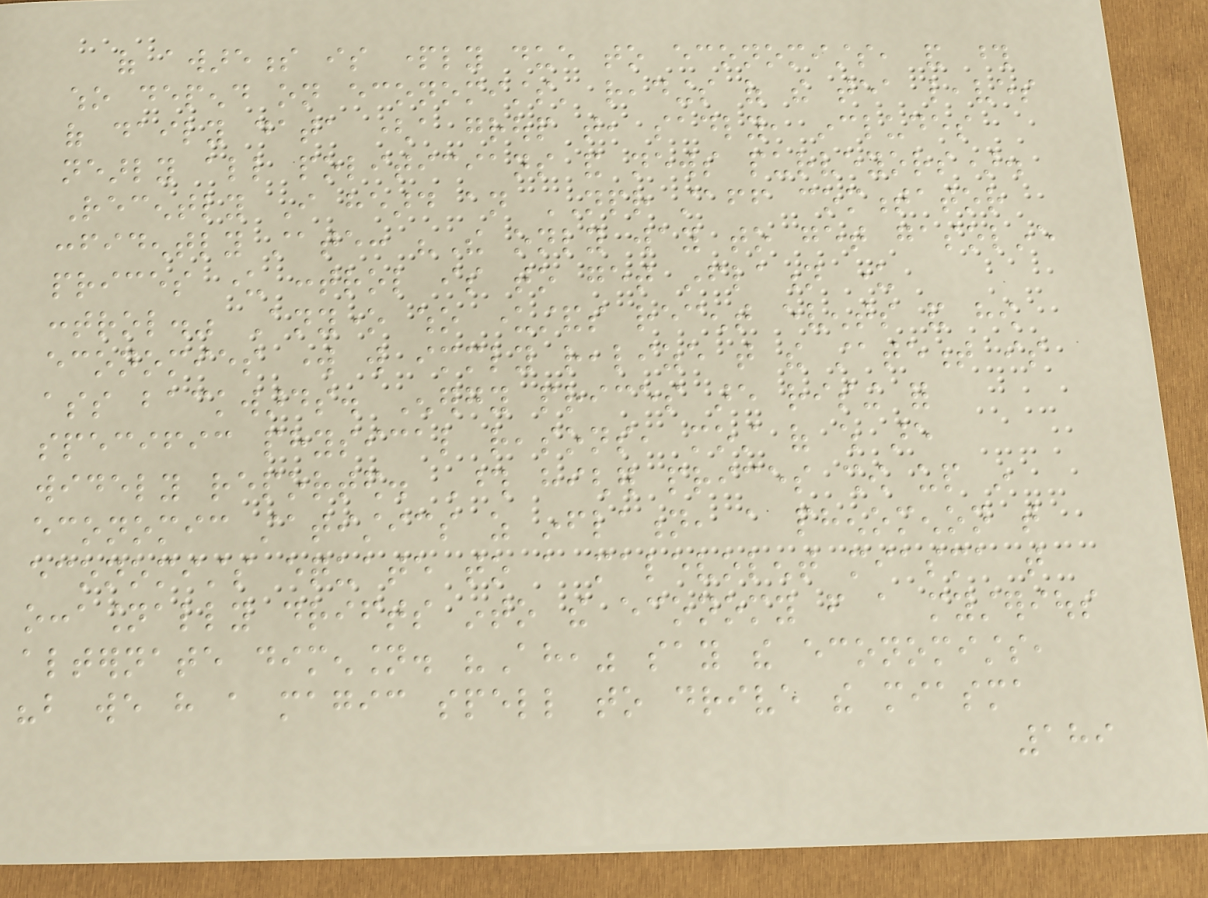of awareness is partly due to economists, and those
who depend on economists' readings of the tea leaves
of daily data (a group that, sadly, includes
nearly all politicians and news purveyors).
Recently I heard an NPR staff commentator
confidently state: "The only way to get gasoline
prices under control is to get inflation under
control." Anyone who understands recent events and how
economies work will immediately realize that the statement is
ass backwards. Energy prices are rising for
specific physical reasons, most of which are
widely reported. Those higher prices show up in
economic statistics as inflation, a phenomenon that
economists equate to a malevolent miasma that
occasionally drifts into the economy from a mysterious
alternate dimension. "Ah," say the economists,
"but we have a magic spell to drive the miasma
189
